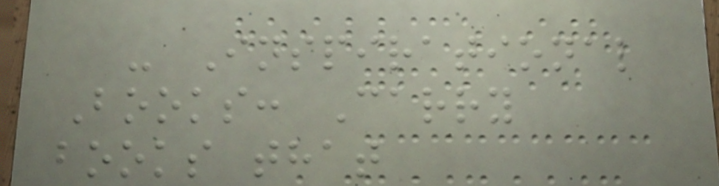- Inspirational
Books: Carry
books that
